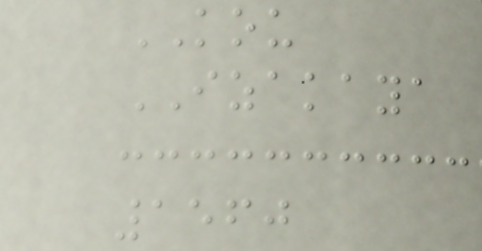KOU
IZAKAYA
1560
